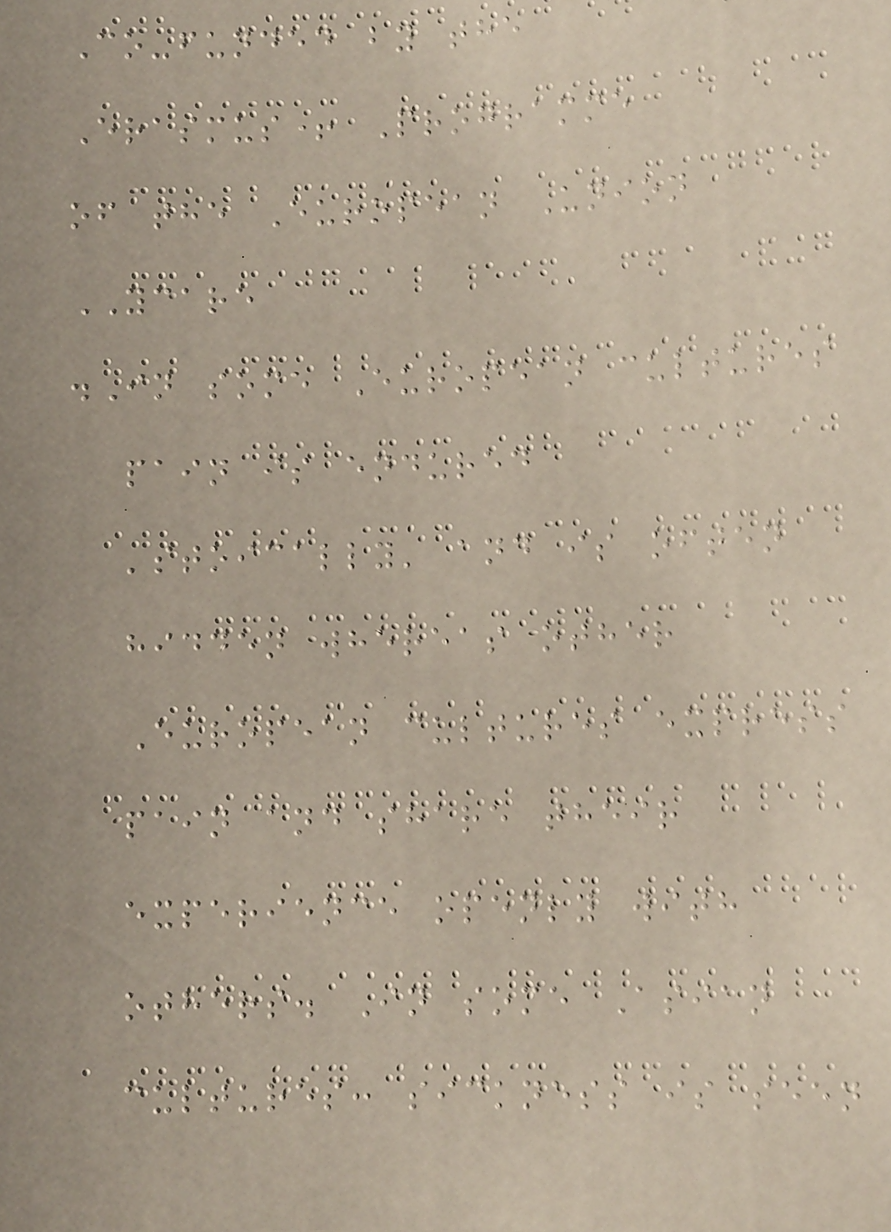Co-funded by the
Erasmus+ Programme
of the European Union
YCARE
.In some European cultures
pain is endured
'stoically' and is often
hidden whereas other
European cultures express
pain and share their
experience openly with
others. In some Asian
cultures: sickness is seen
